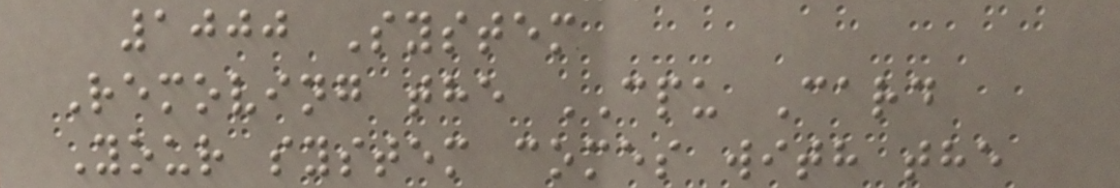1000 System
Removing the CPU Card
Your system comes with the
